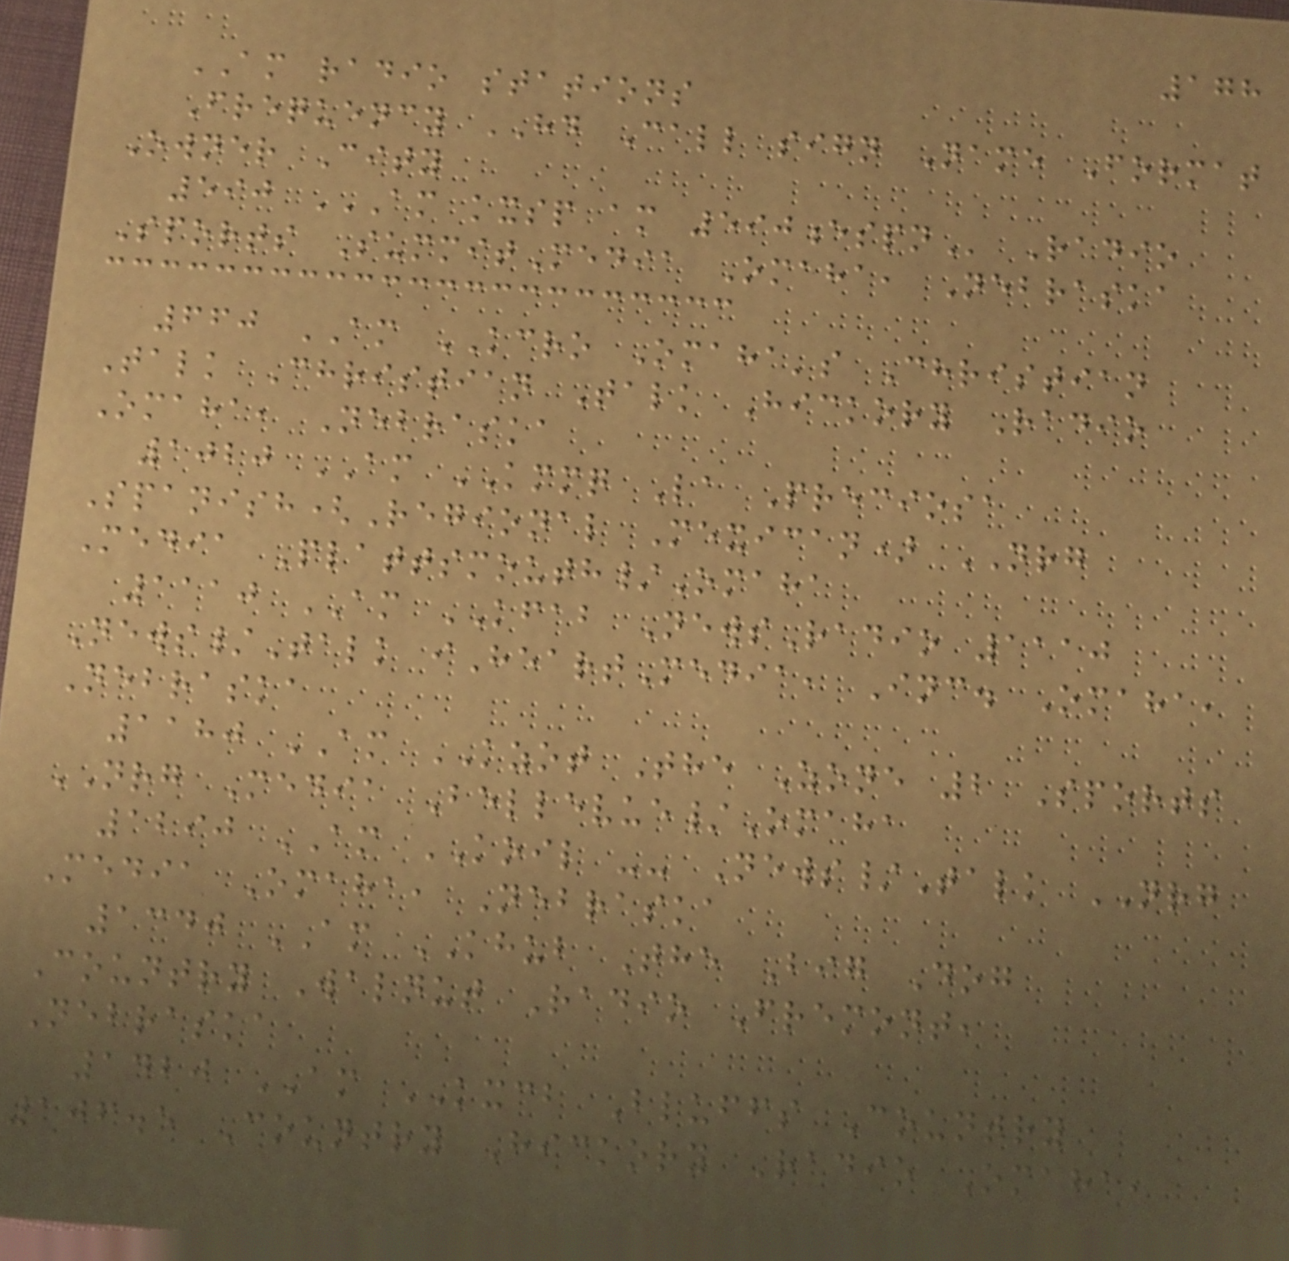178
AM radio stations
Frequency HD Call sign Name Format
Owner City
590 AM KXSP AM 590ESPN Radio
Sports SummitMedia Omaha, Nebraska
660 AM KCRO Omaha's Christian
Talk Christian Talk Hickory Radio
Omaha, Nebraska
1020 AM KMMQ La Preciosa
Spanish(Regional Mexican) NRG
Media Plattsmouth/Omaha
1110 AM KFAB NewsRadio 1110
News/Talk iHeartMedia, Inc. Omaha,
Nebraska
1180 AM KZOT The Zone 2 Sports
NRG Media Bellevue/Omaha
1290 AM KOIL -- News/Talk NRG
Media Omaha, Nebraska
1340 AM KHUB The Big Dog
Country Walnut Radio Fremont,
Nebraska
1420 AM KXCB Bluffs Country
106.5 Country Hickory Radio Omaha,
